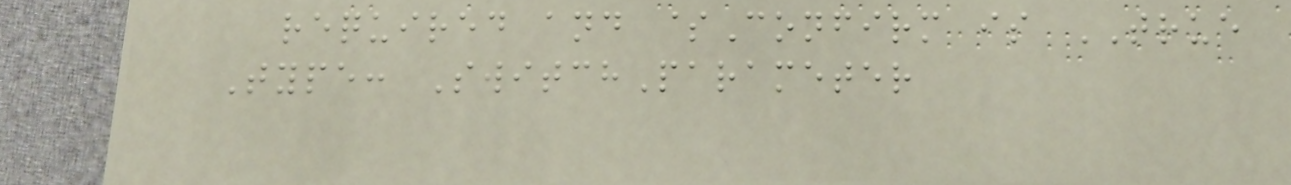required and $Confirm is TRUE
Type: SwitchParameter
